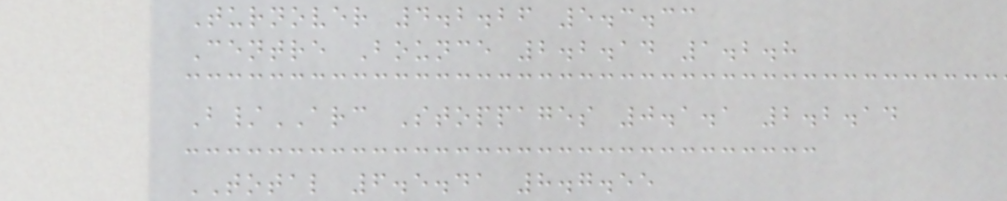Turnover 4.2.26 5.3.33
Centre Bounce 2.2.14 1.2.8
B/ARC Stoppages 0.1.1 2.2.14
TOTAL 6.5.41 8.7.55
